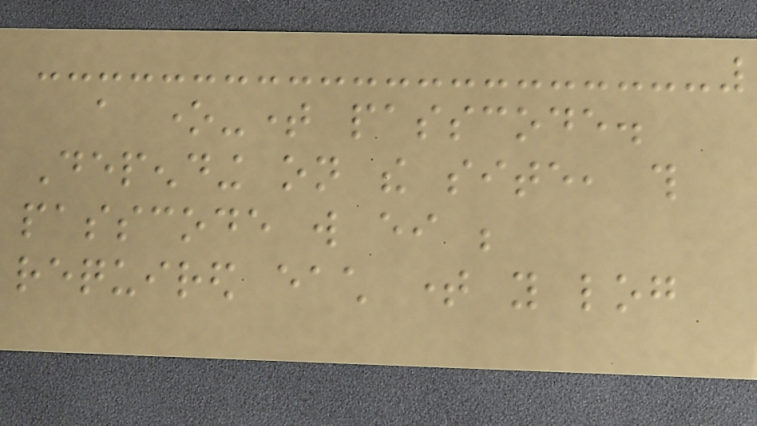a one-time passcode.
Depending on the site, this
passcode will either be
required each time you log
